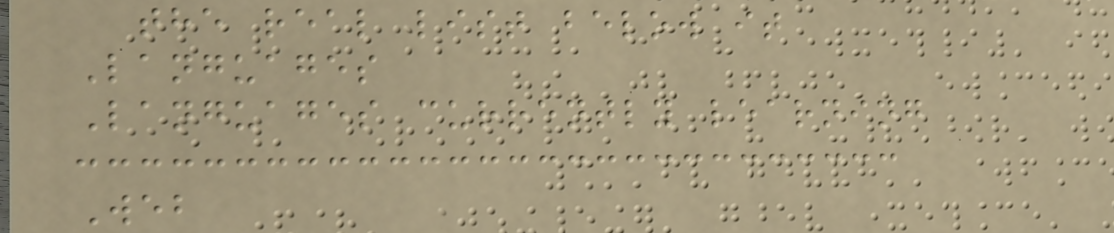the real list below it
Languages
Languages currently learning
Web
